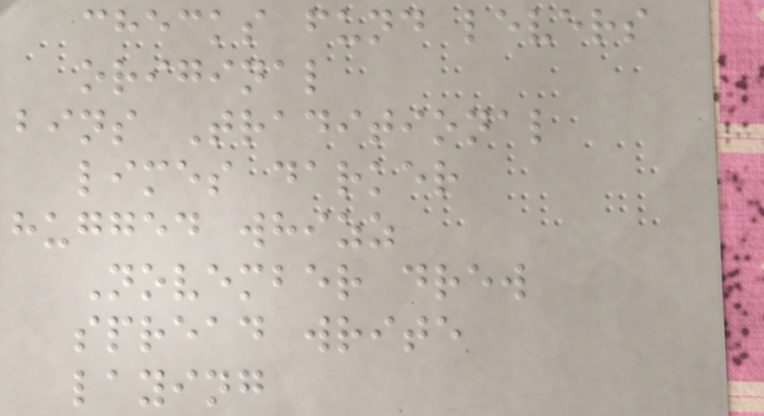checks fund levers
original
bins Traditional
limes darker
hugged whizz
November drew
spread write
laying
